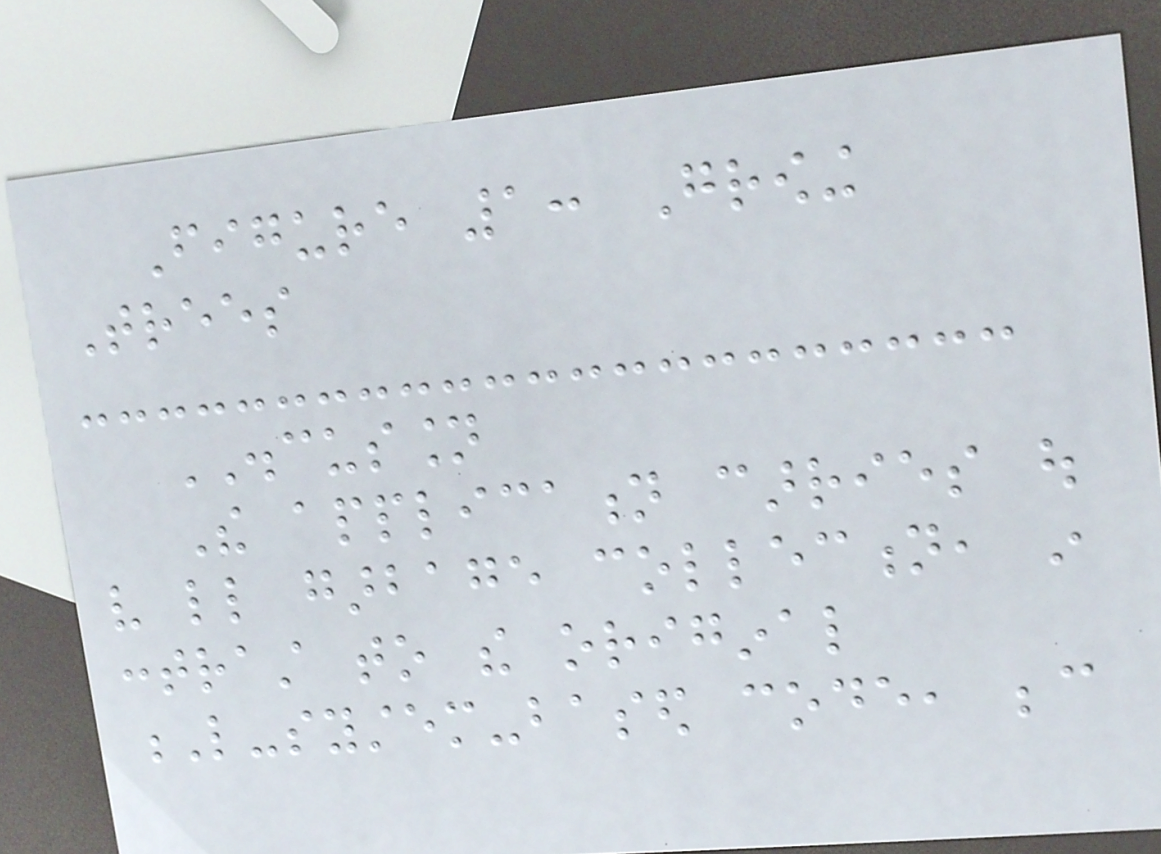Figure 1: Growing
Trees
DISCUSSION
The application carries out
very little garbage collection, in
contrast to the original
L-system-based code, because
